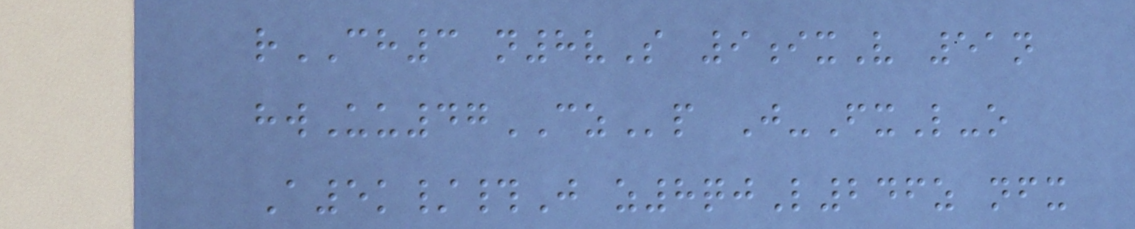rCH3 n8vS 9ixV 51n
hwUu47CZp J-FxL-o
A5k/#J z8qjL246z nfx
